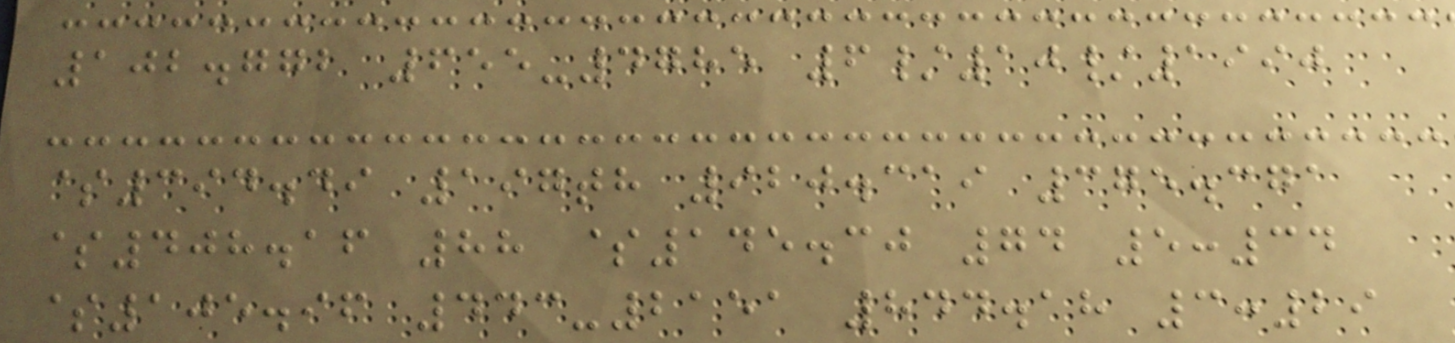102.772 655-4785 6/10/1990
$394.49 197th 920.319 375.371
$408.16 88 $145.30 74 5:34
$105.96 443-2151 844.18 3:29
